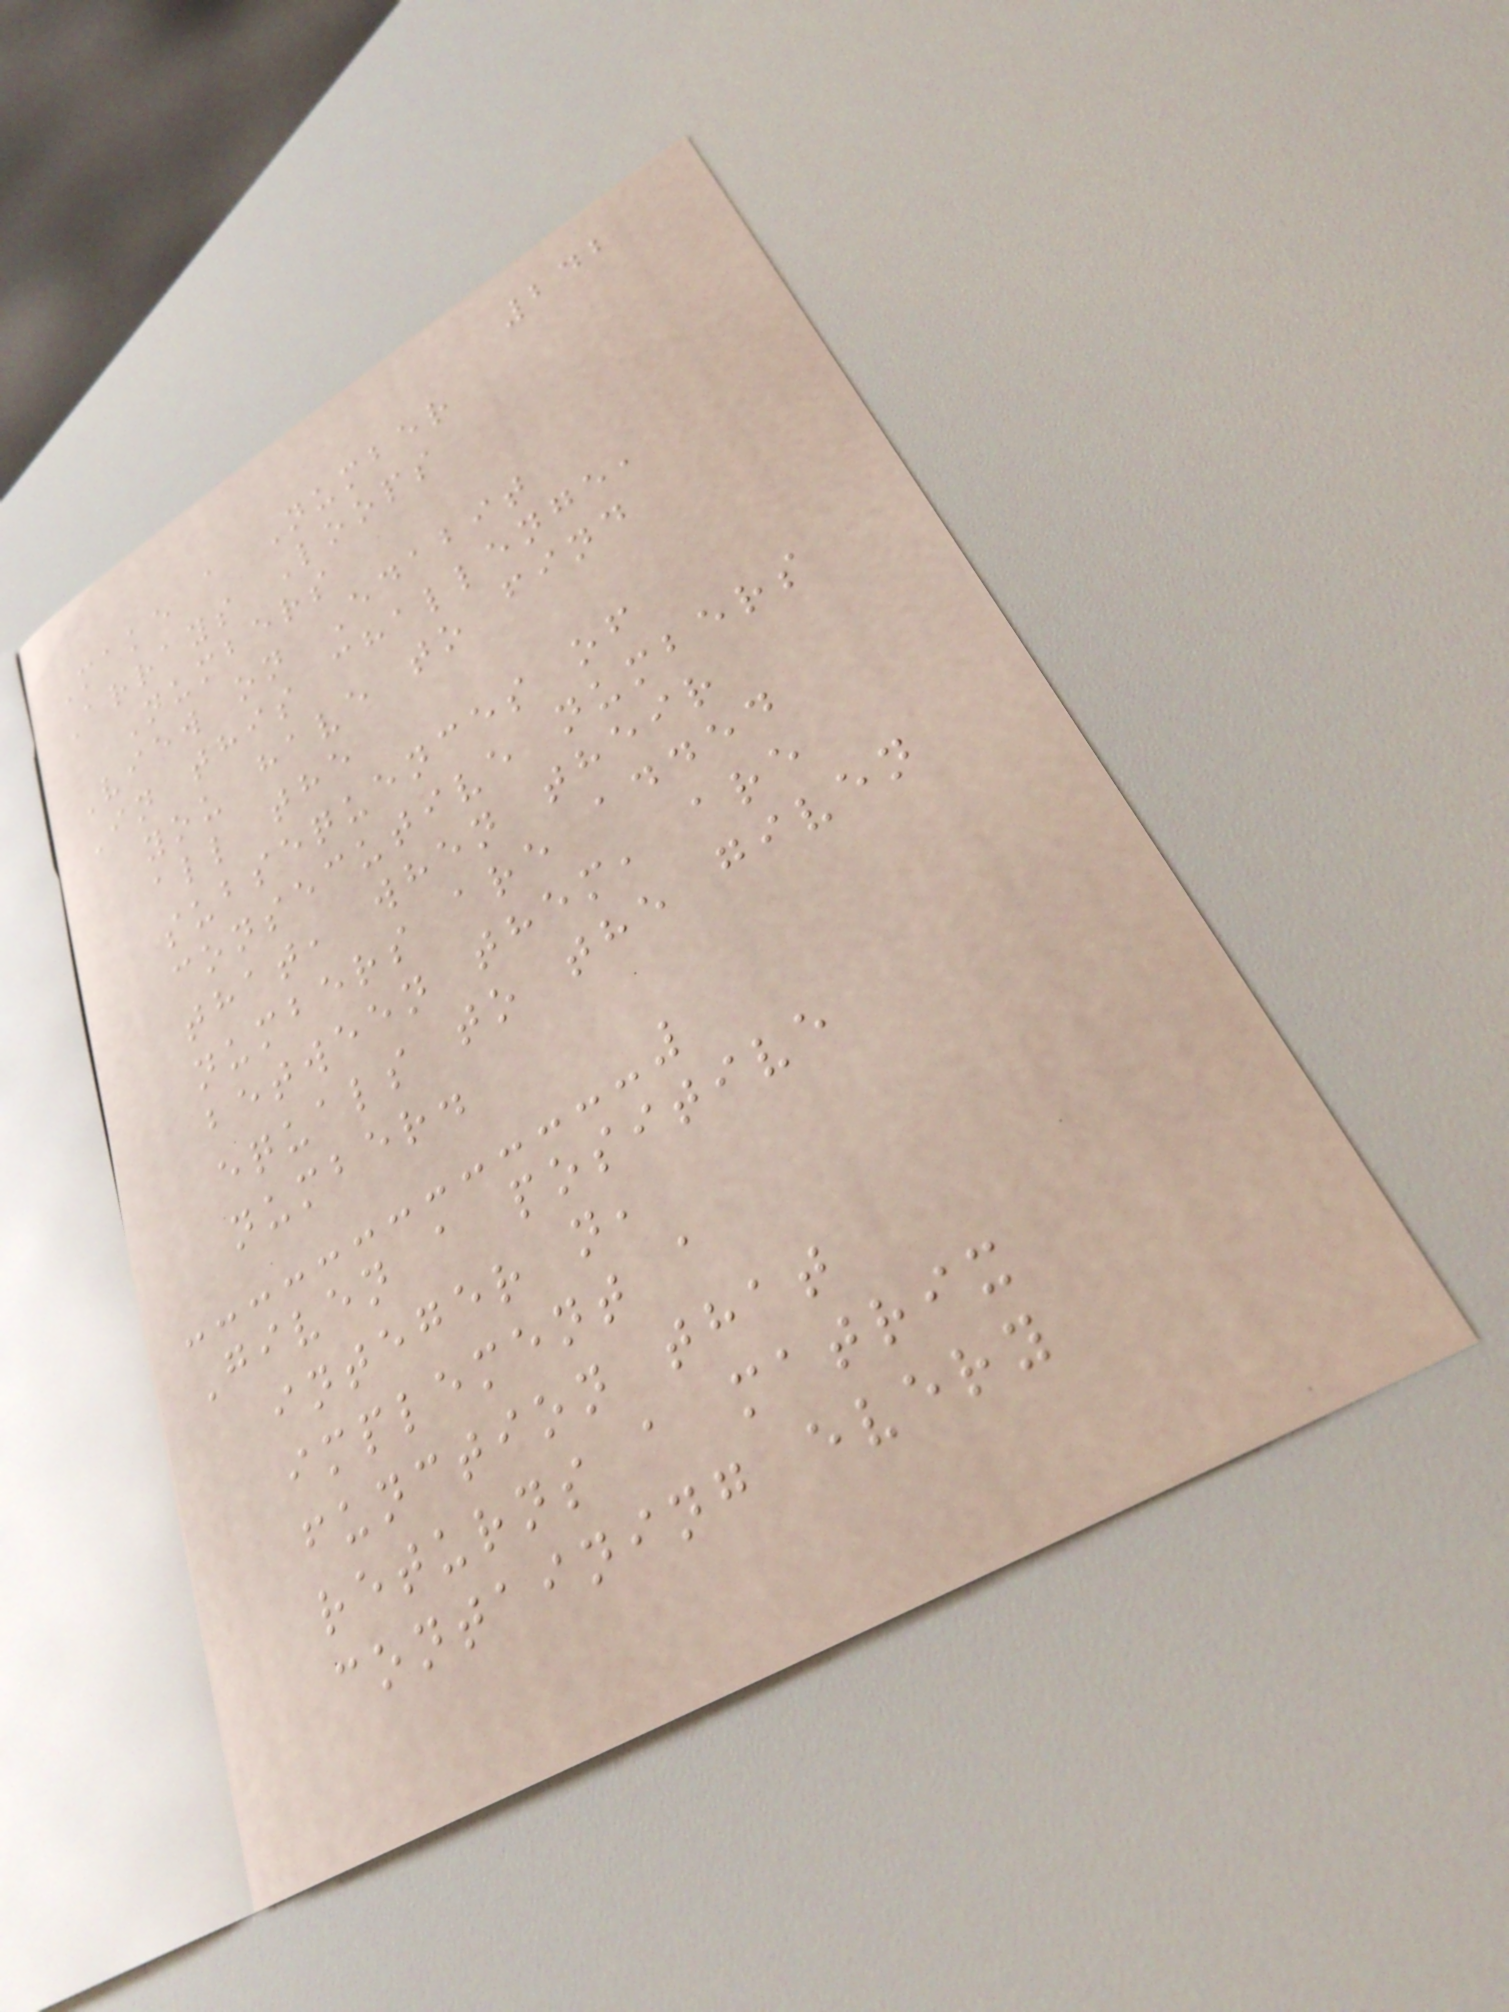242
Make a Number
Arrays Loops
Numbers
View on Edabit
In this challenge,
you have to find
all the
subsequences of
consecutive numbers
that, when their
numbers are added
between them, are
equals to the given
number.
Given a positive
integer n,
implement a
function that
returns a matrix
containing every
